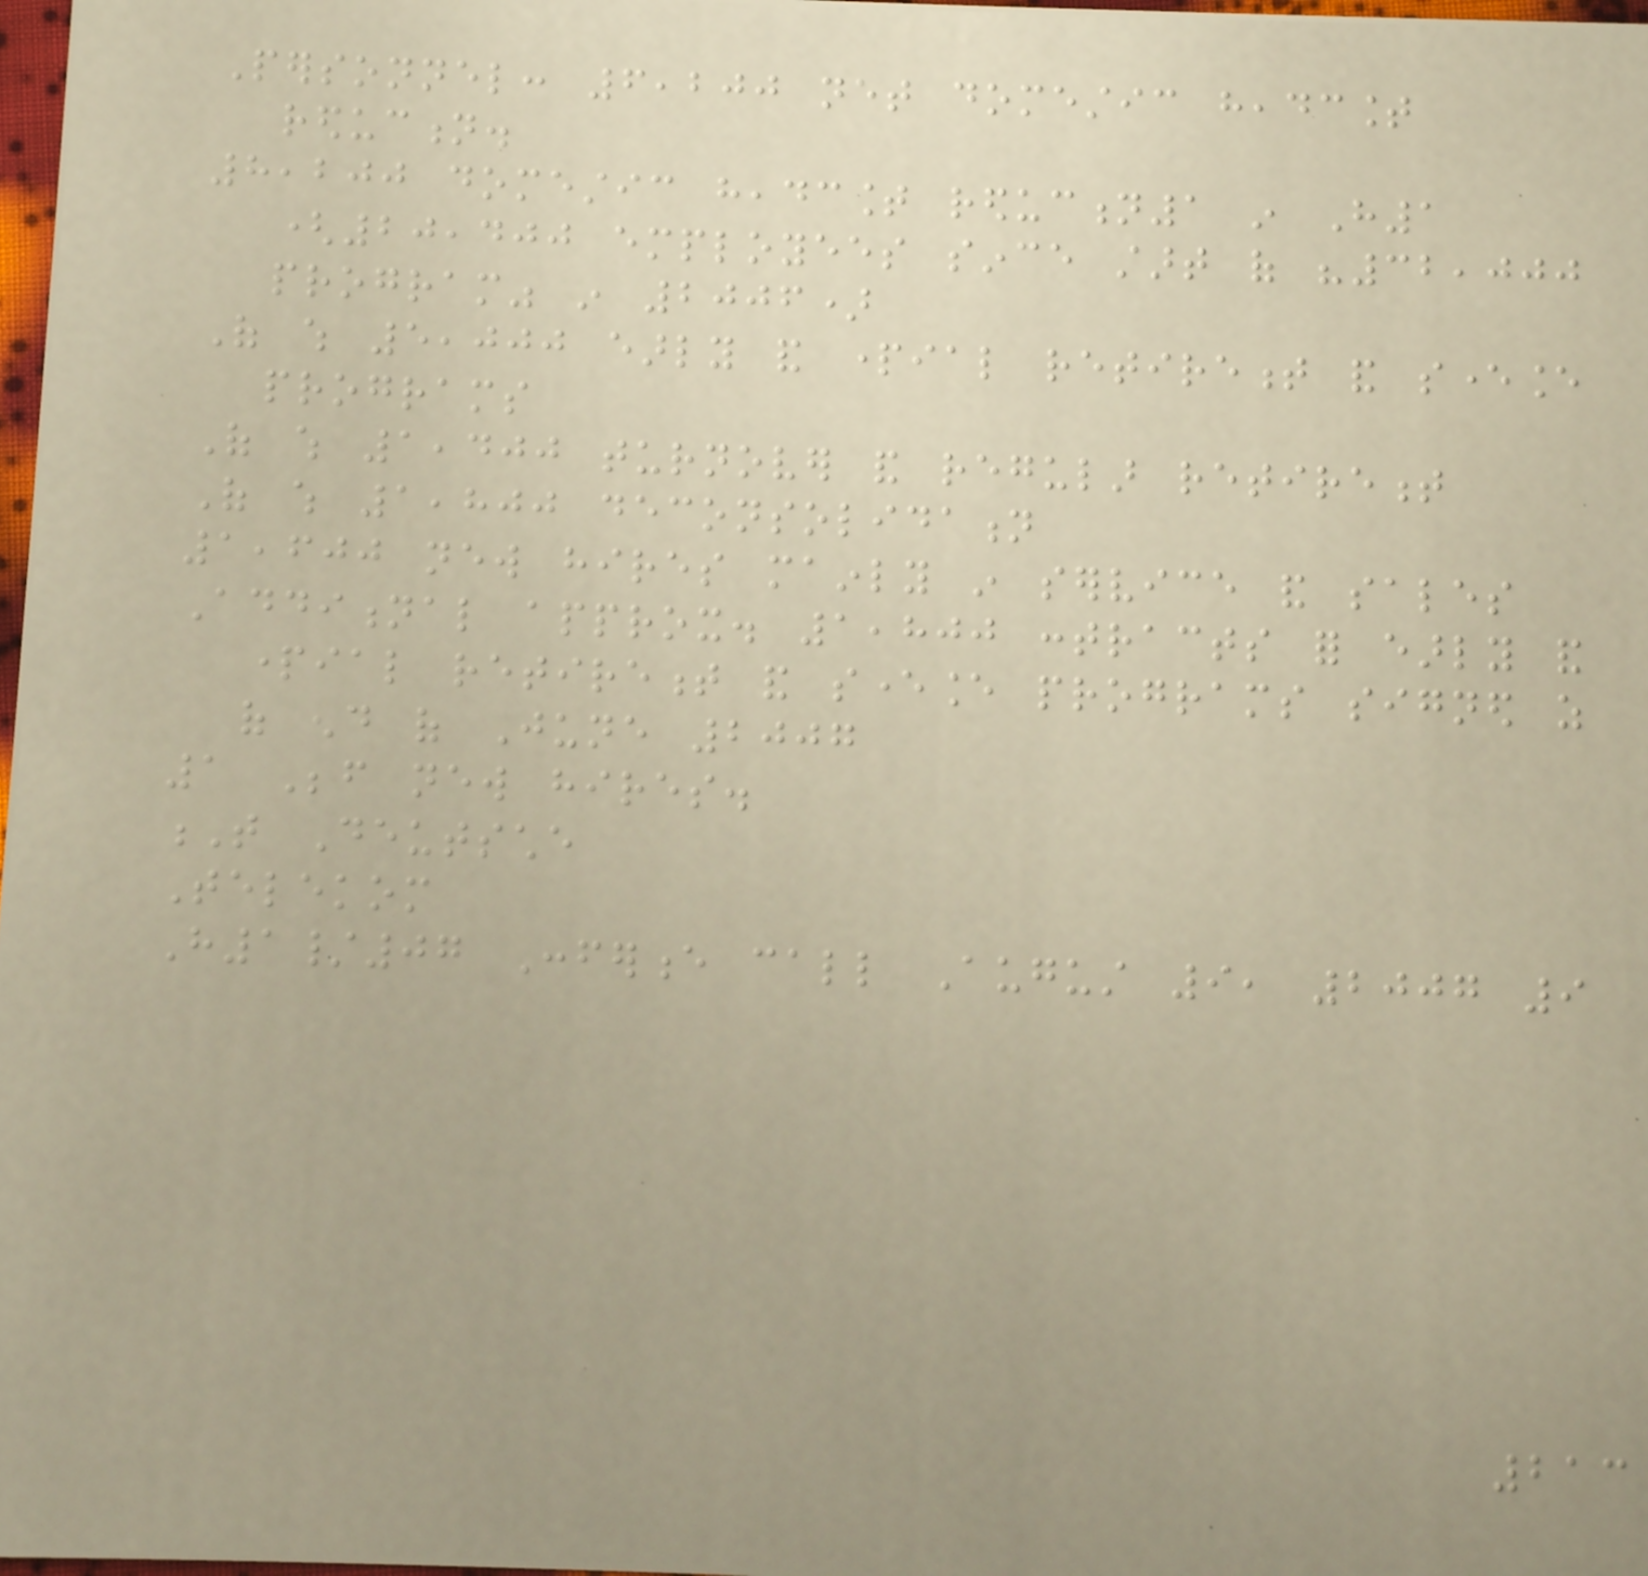Personnel: 6,200 net domestic headcount
reduction.
8,200 domestic headcount reduction1 in H1
(20,400 employees since start of "32,000
program" in 2006)
Of which 5,000 early and partial retirement and severance
programs
Of which 1,400 turnover and regular retirement
Of which 1,800 deconsolidation
1,600 new hires mainly in service and sales
Additional approx. 1,800 contracts for early and
partial retirement and severance programs signed as
of end of June 2007
1 Before new hires.
T Deutsche
Telekom
H1/07 Conference call August 9, 2007 9
213
